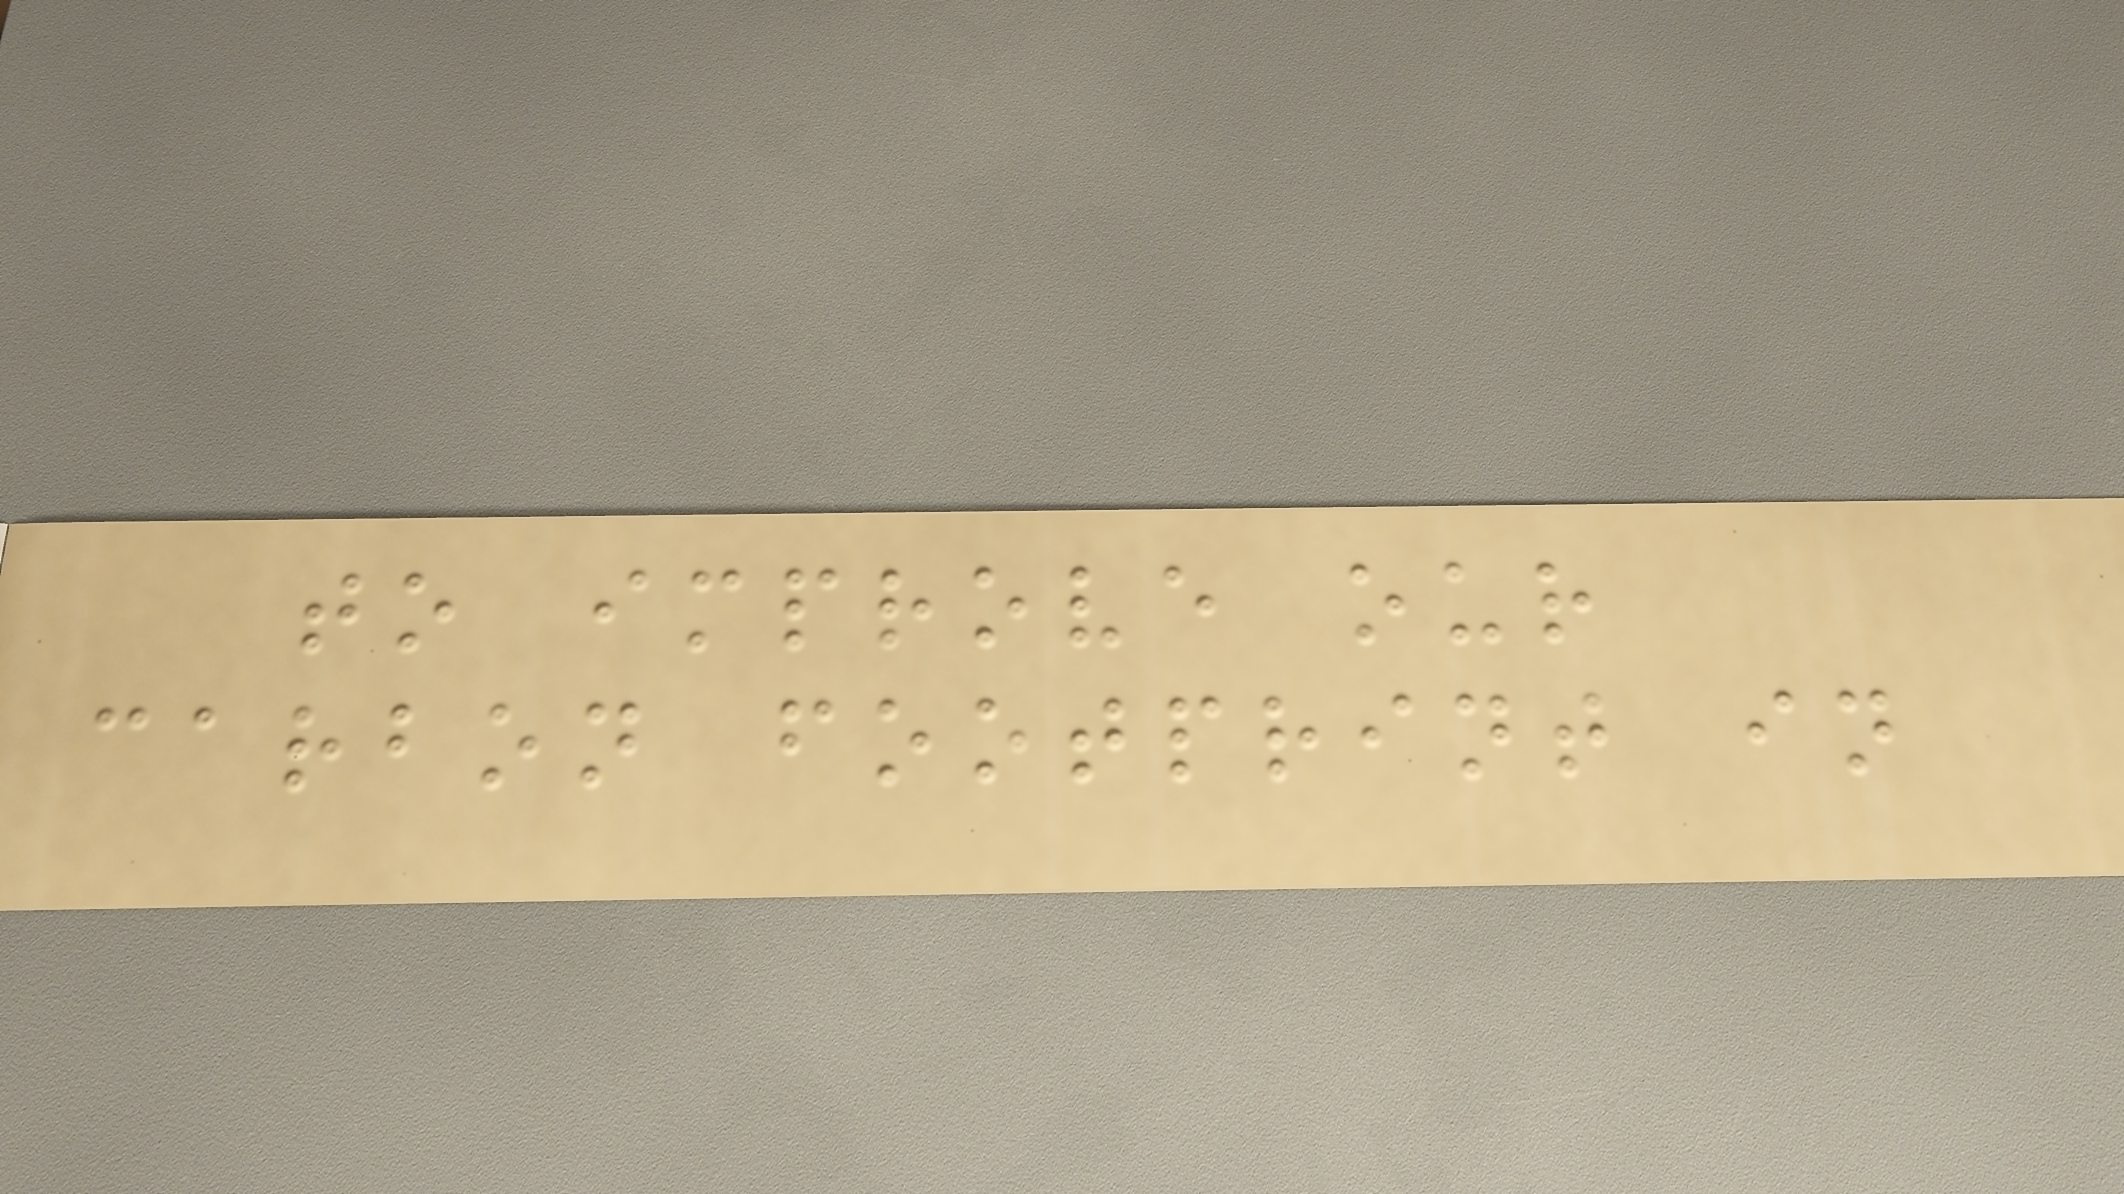to improve our
carbon footprint in
